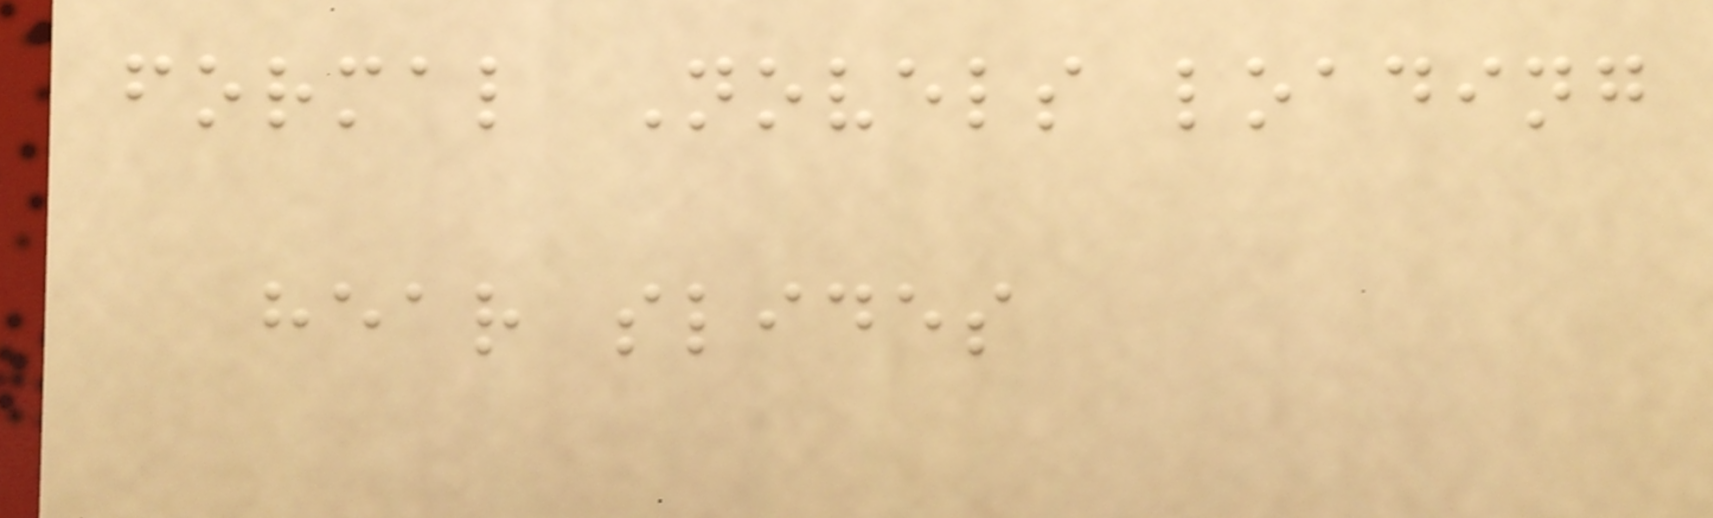formal Novels loading
hear slides
